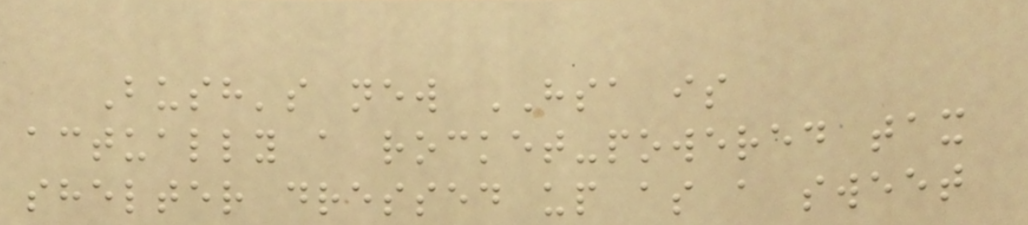Bush's new HSA is
actually a rocket-powered tax
shelter dressed up as a sweet
